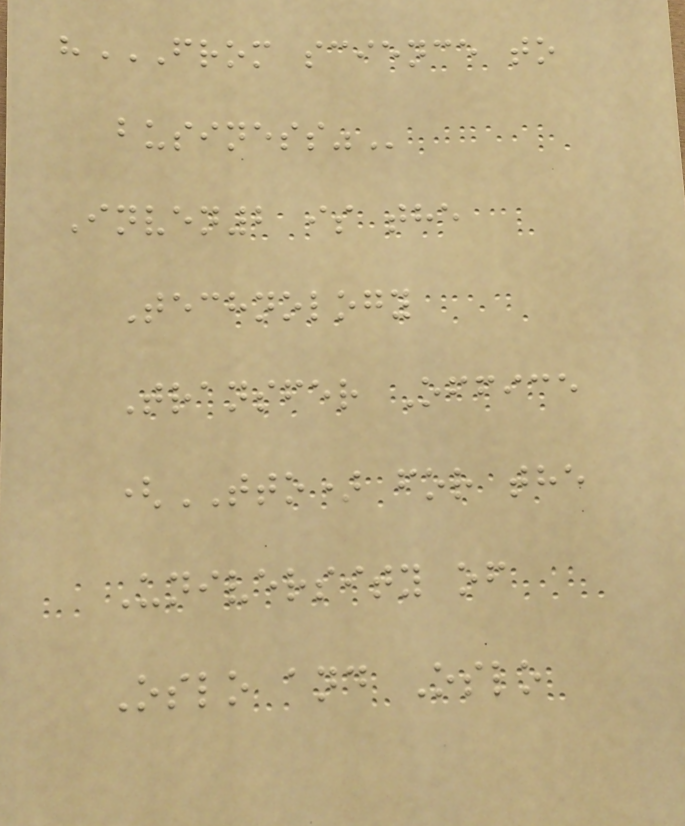"FROM SCIENCE TO
BUSINESS"
Inven2 is the
Technology
Transfer Office
(TTO) for the
University of
Oslo and Oslo
